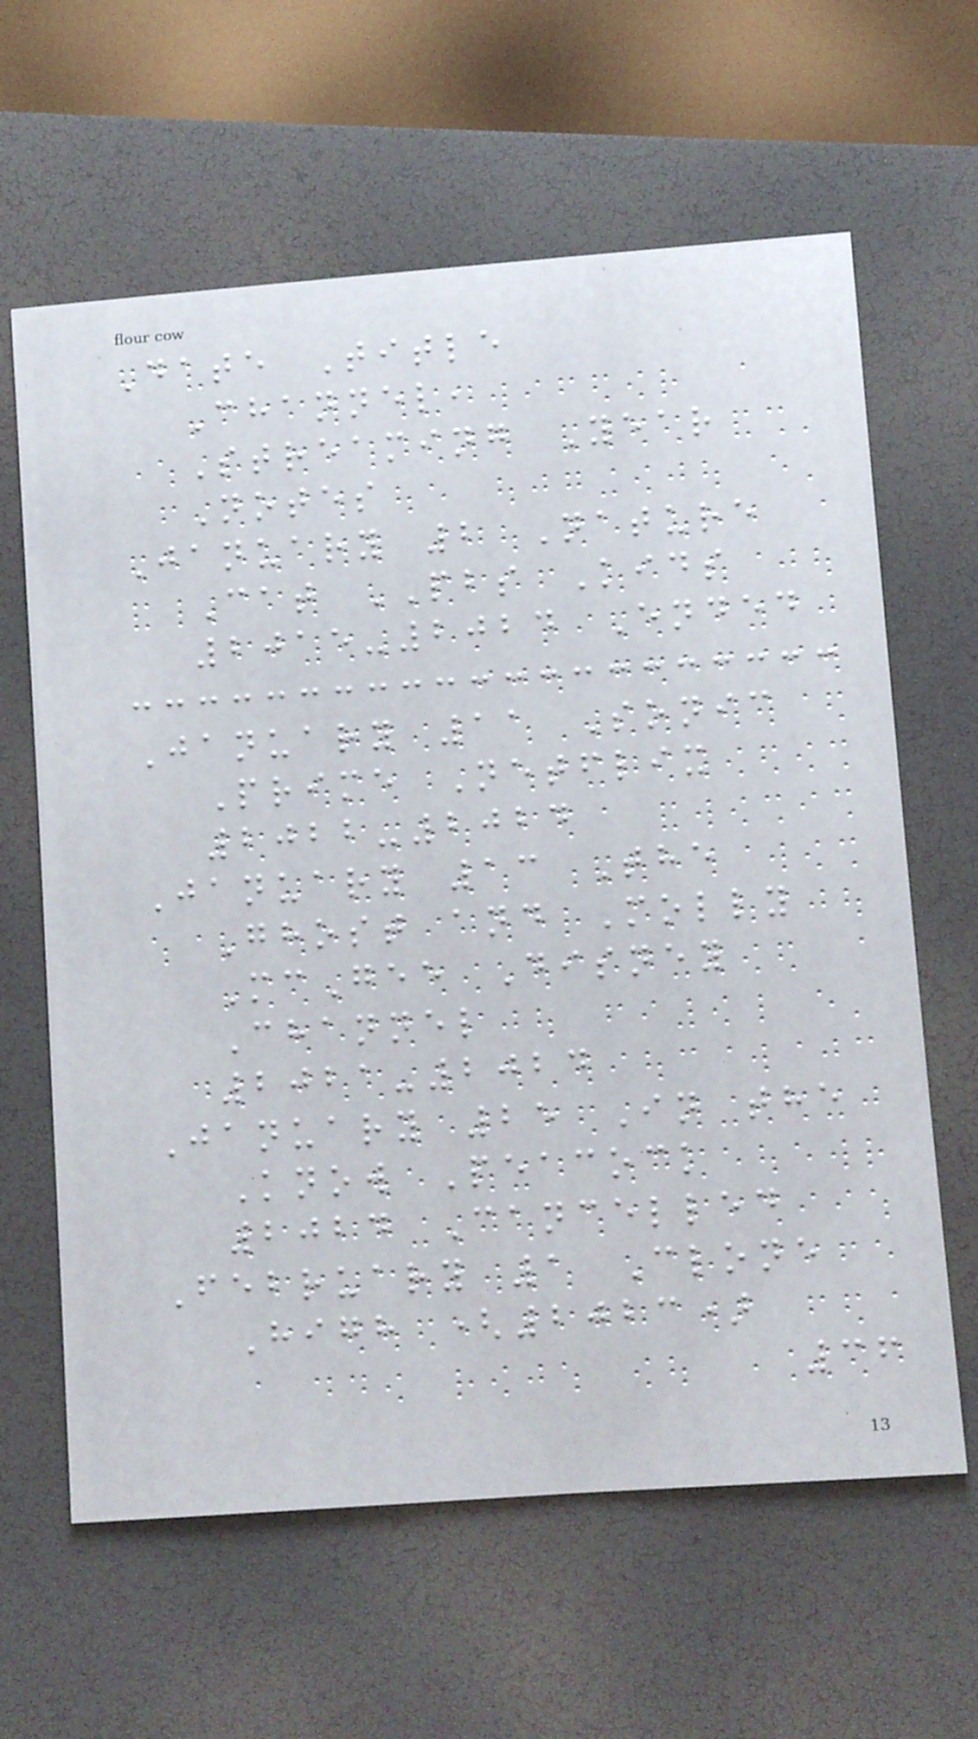Date Title
Channel,
Streaming Year
Notes
January 2 Nature
Cat PBS Kids
2015-2024 Ended
January 11 Sonic
Prime Netflix
2022-2024
January 13 The
Ghost and Molly
McGee Disney
Channel
2021-2024
January 25 In the
Know Peacock
2024 Cancelled
February 1 Clone
High (2023)
36
